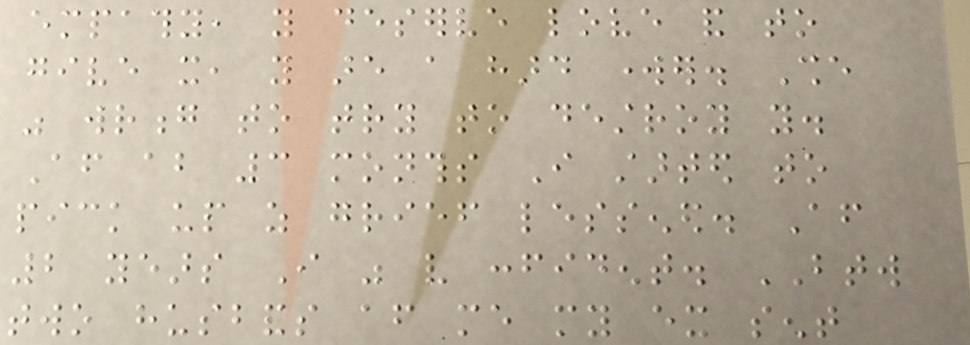empathy, you deserve love and to
give it, you are a hard worker. She
was wrong to try to destroy you.
After about 3 months I started to
pick up as grief lessened. After
2 years I was very confident. BTW
two husbands after me my ex sent
